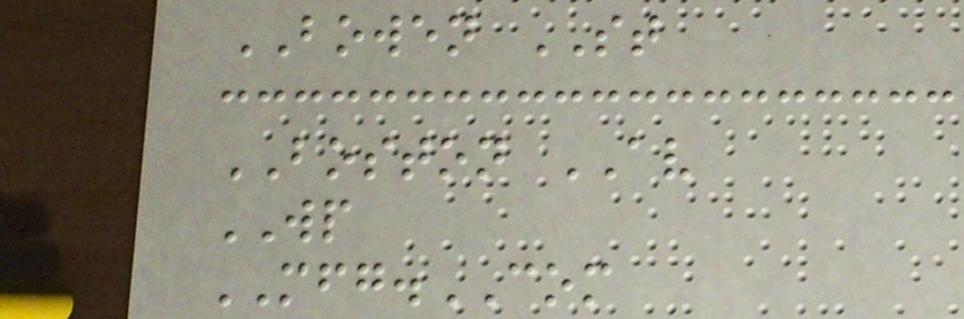BOWEN ST
BOSTON AV
WP
MFG.COM
